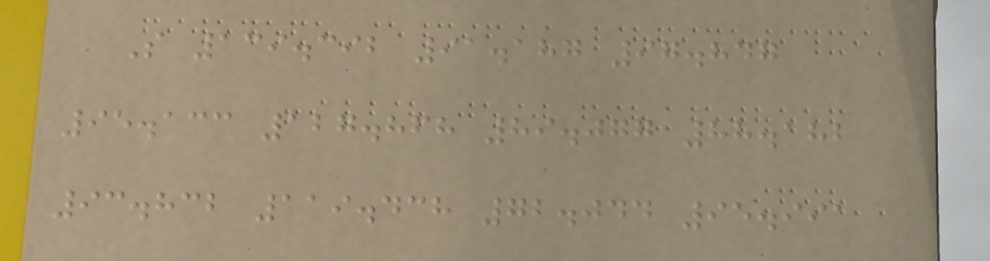S 139.392 91.187 97.847
95.133 127.868 89.077 88.182
93.832 119.438 72.044 95.991
